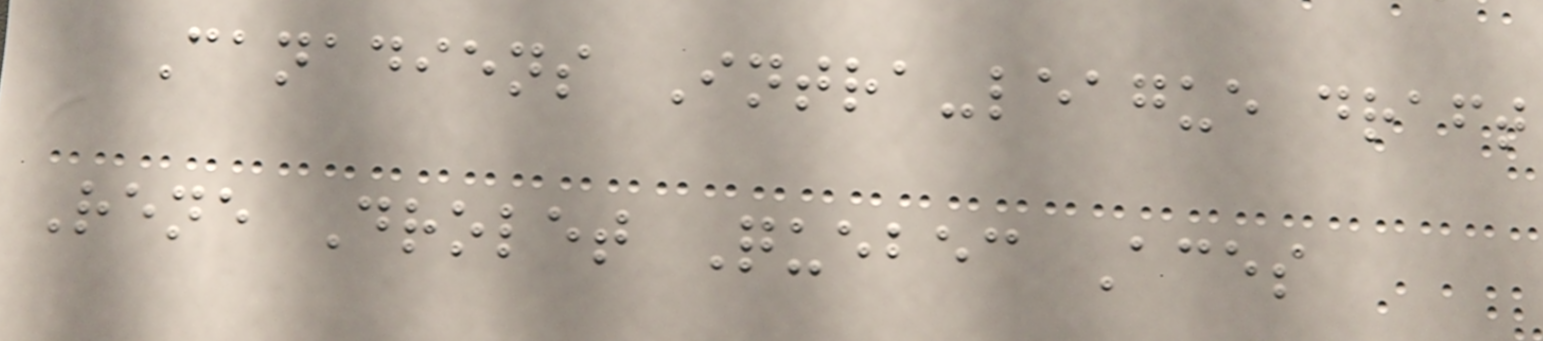Canadiens Intra-league draft
Rene Drolet Quebec Aces
